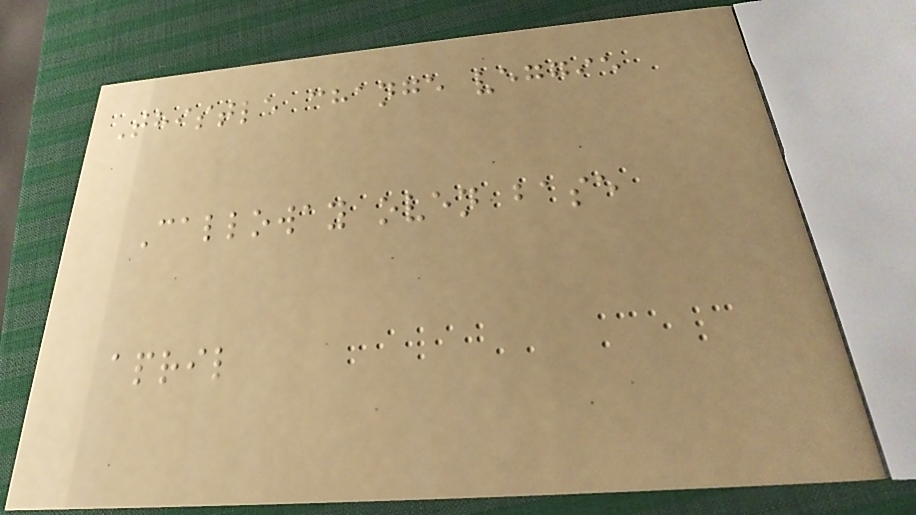Thistle change veggie
Calloway oven base
april
